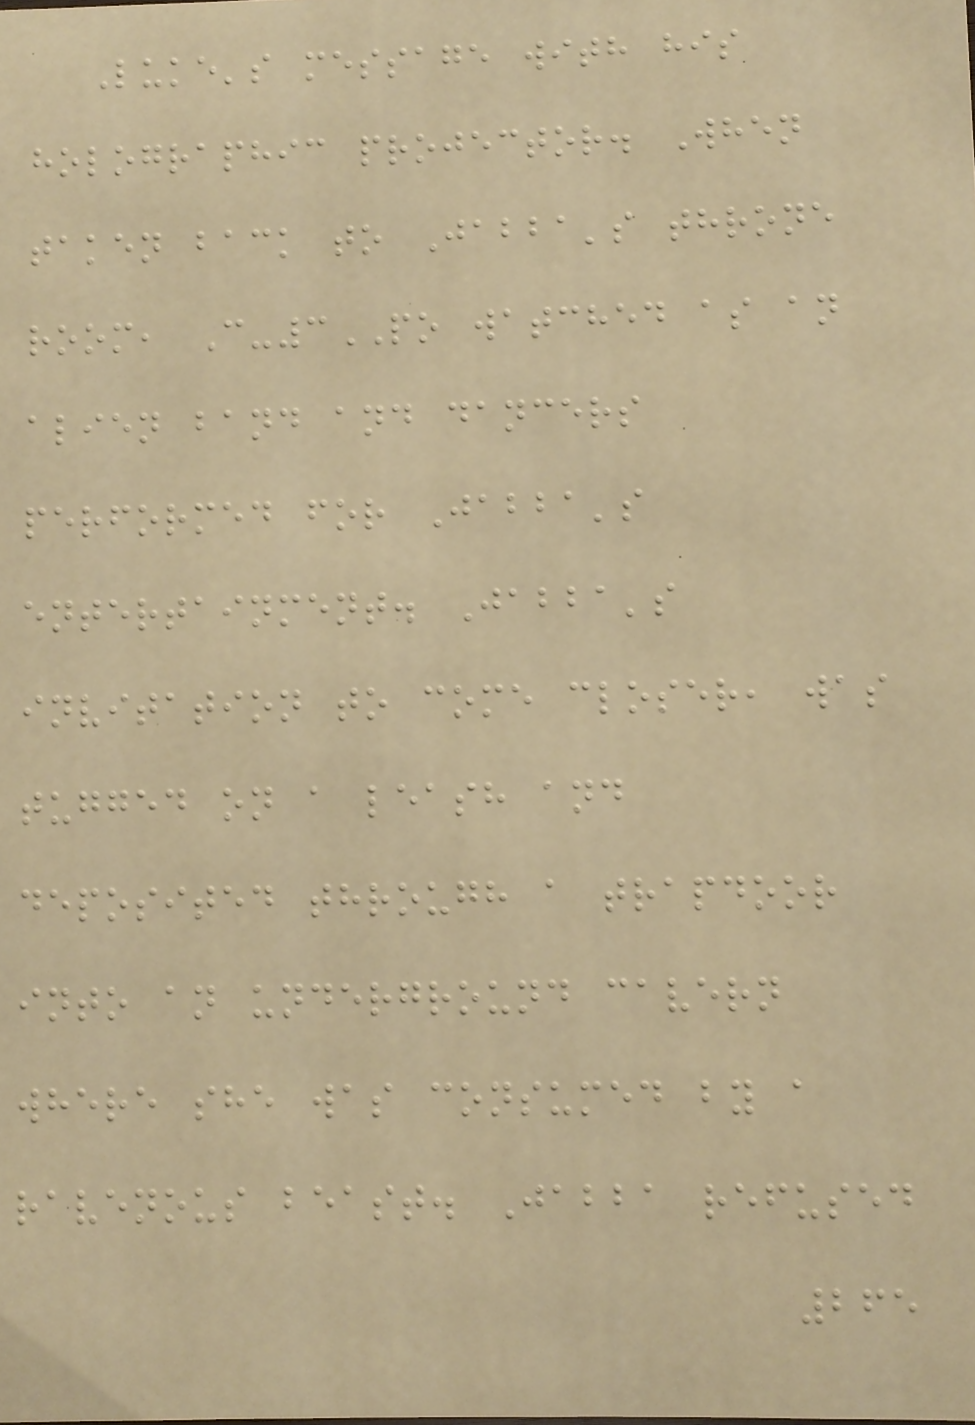Luke's message with his
holographic projector. When
taken back to Jabba's throne
room, C-3PO watched as an
alien band and dancers
performed for Jabba's
entertainment. Jabba's
invitation to come closer, was
tugged on a leash and
deposited through a trapdoor
into an underground cavern
where she was consumed by a
ravenous beast. Jabba refused
265
